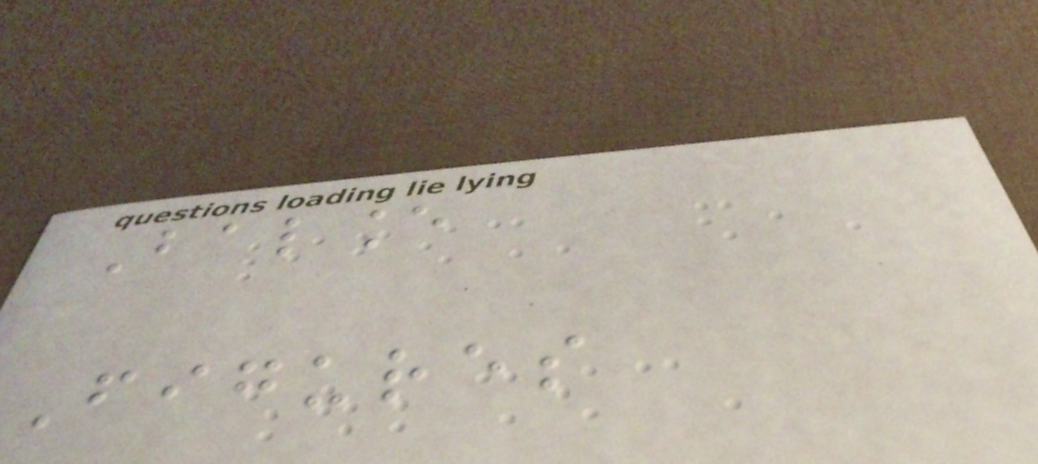Balance
Figures
